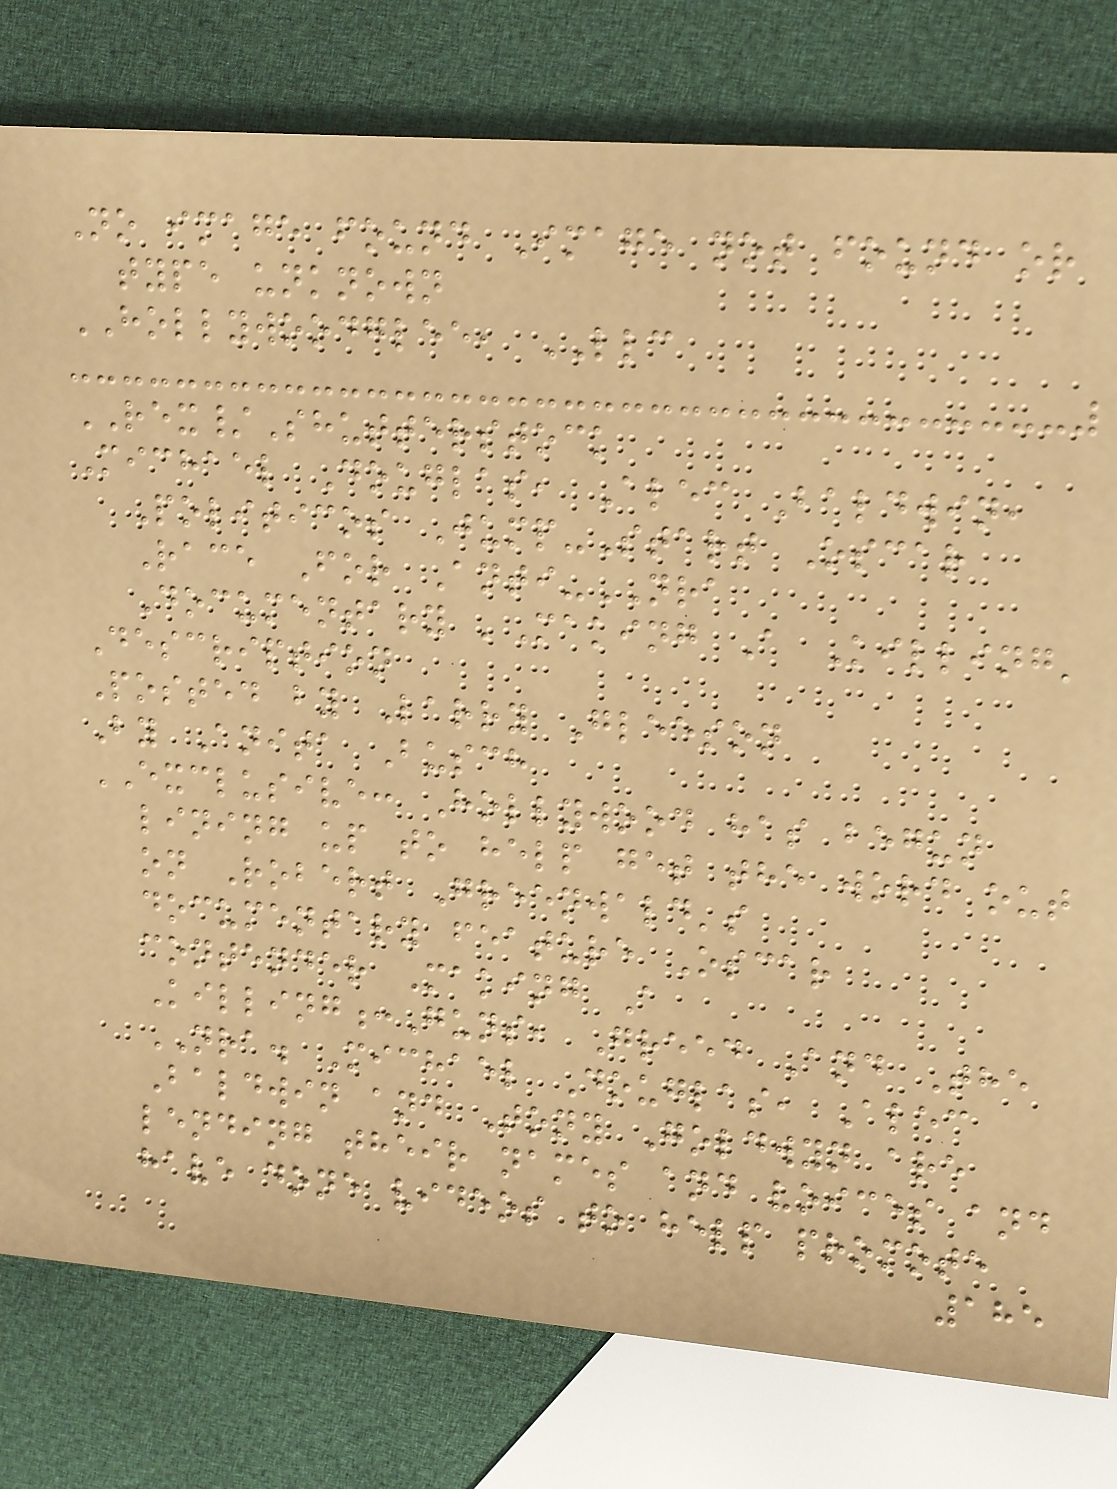No image found Image not found or
type unknown
HOLLYWOODGLEE, LLC
REX/Shutterstock
Michael Douglas, Alec Baldwin,
Politicos Jump-Start Oscar
Race For Anti-NRA
Documentary 'Making A Killing'
Description
Posted by Larry Gleeson
By Anita Busch
EXCLUSIVE: Hollywood has begun
lining up to help get the word out
on Robert Greenwald's
documentary feature Oscar
contender Making A
Killing:Guns, Greed And The
NRA. Michael Douglas, Alec
Baldwin and Tony Goldwyn are
lending their names and voices and
have done videos to help promote
185
